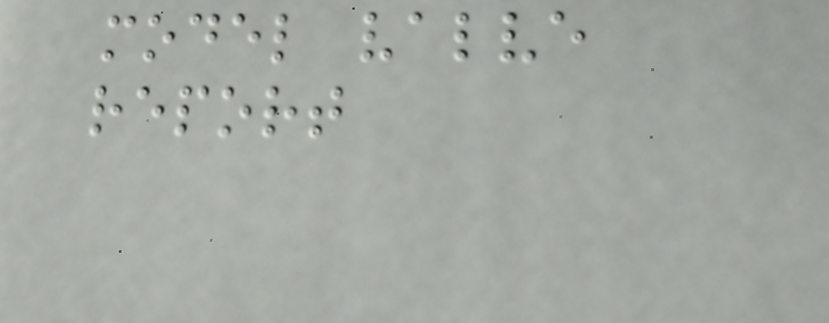model valve
report
